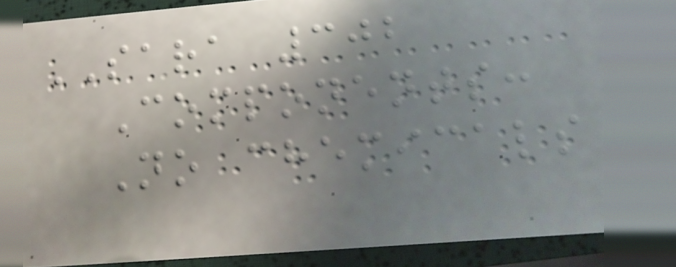SARA 302
Components:
No chemicals
